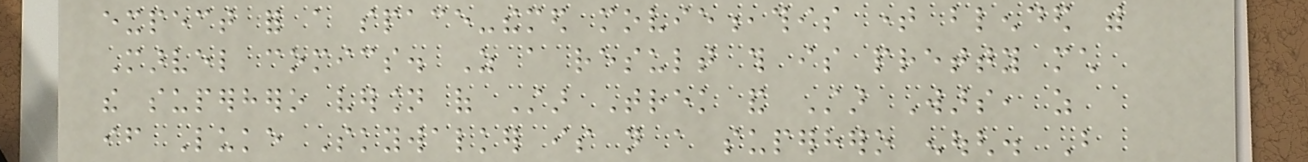expect for a space-themed movie,this time blended with
Marvel comics. As a result this is pretty much
the superhero version of Star Trek and Star Wars, as
if Luke Skywalker is not a superhero enough. But
